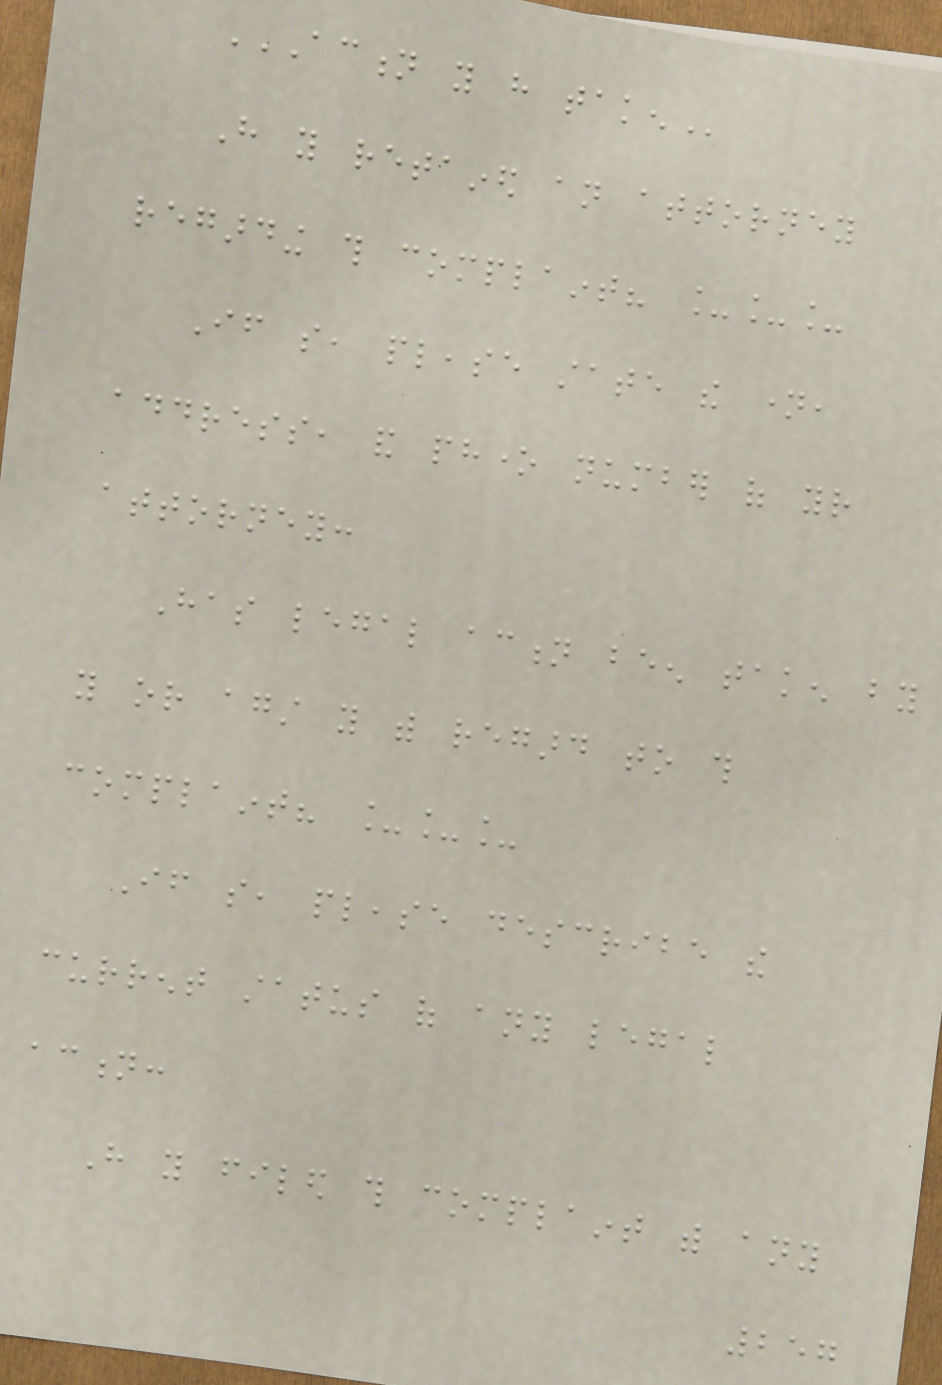ACTION YOU HAVE TAKEN
Have you retained an attorney
regarding this complaint? ___
If so, please state the name,
address, and phone number of your
attorney:
Has legal action been taken by
you or against you with regard to this
complaint? ___
If so, please describe the
current status of any legal
action:
Have you filed this complaint with any
257
